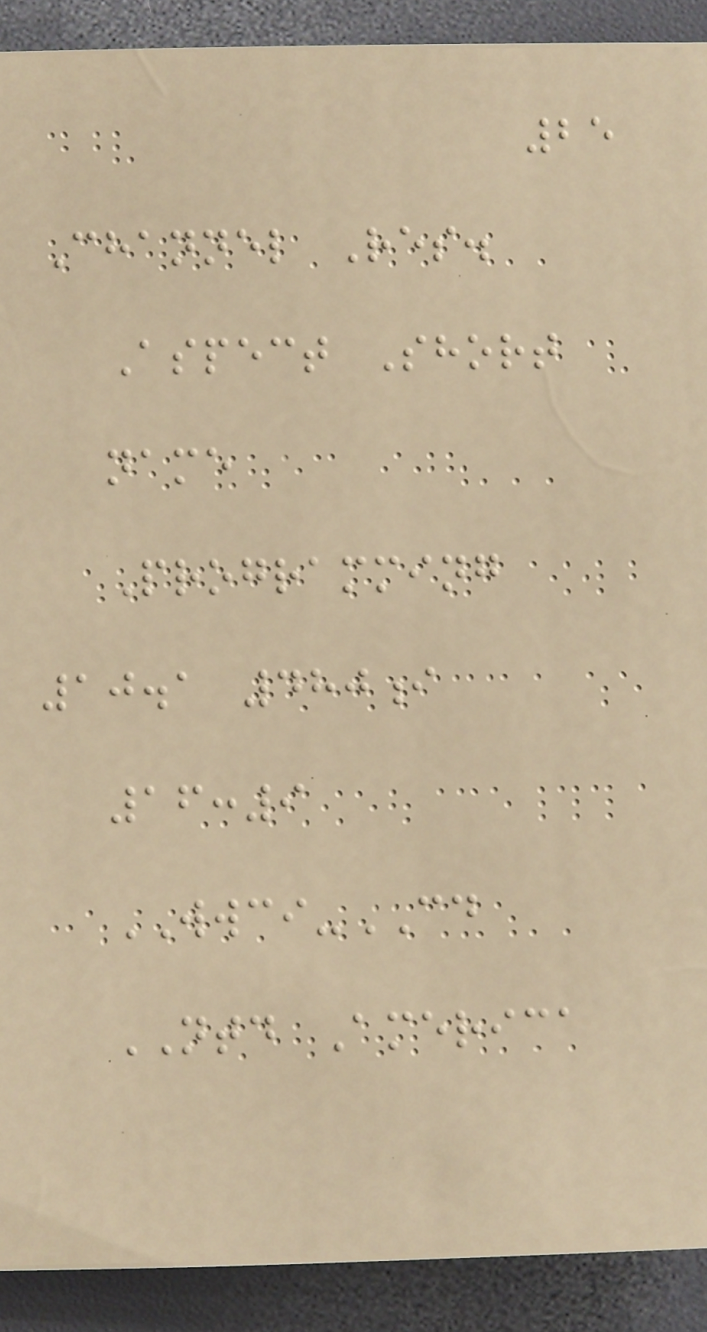25
Channel Res.
Aspect Short
name
Programming
10.1 480i
16:9
WWCI-CD
NTD America
